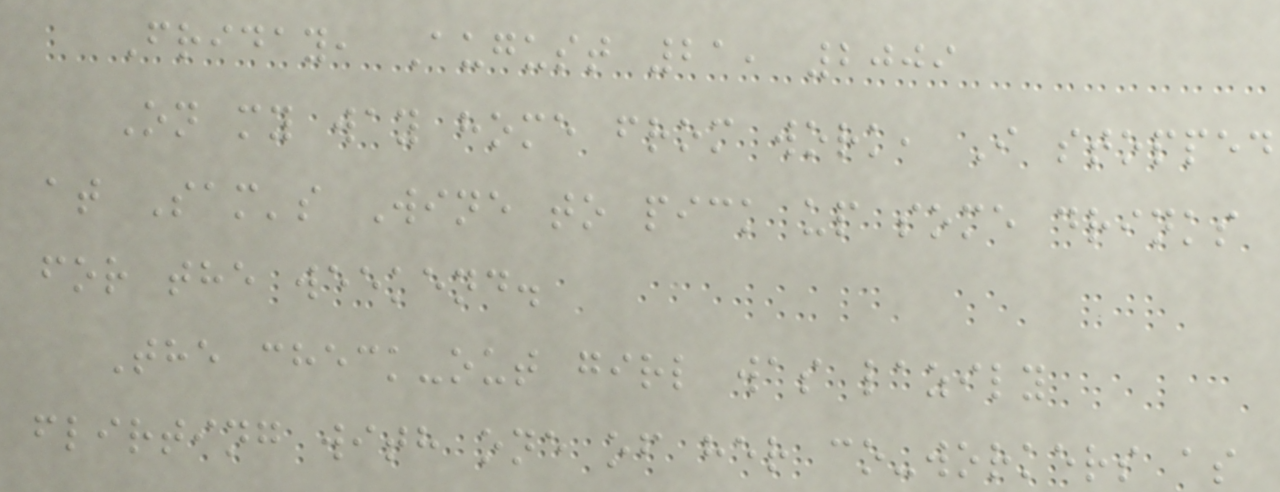Friday, August 21, 2009
On my way home from work, I stopped
at Sam's Wine to pick up some drinks
for the weekend.
The check-out girl was lazily
flirting with one of her co-workers as
